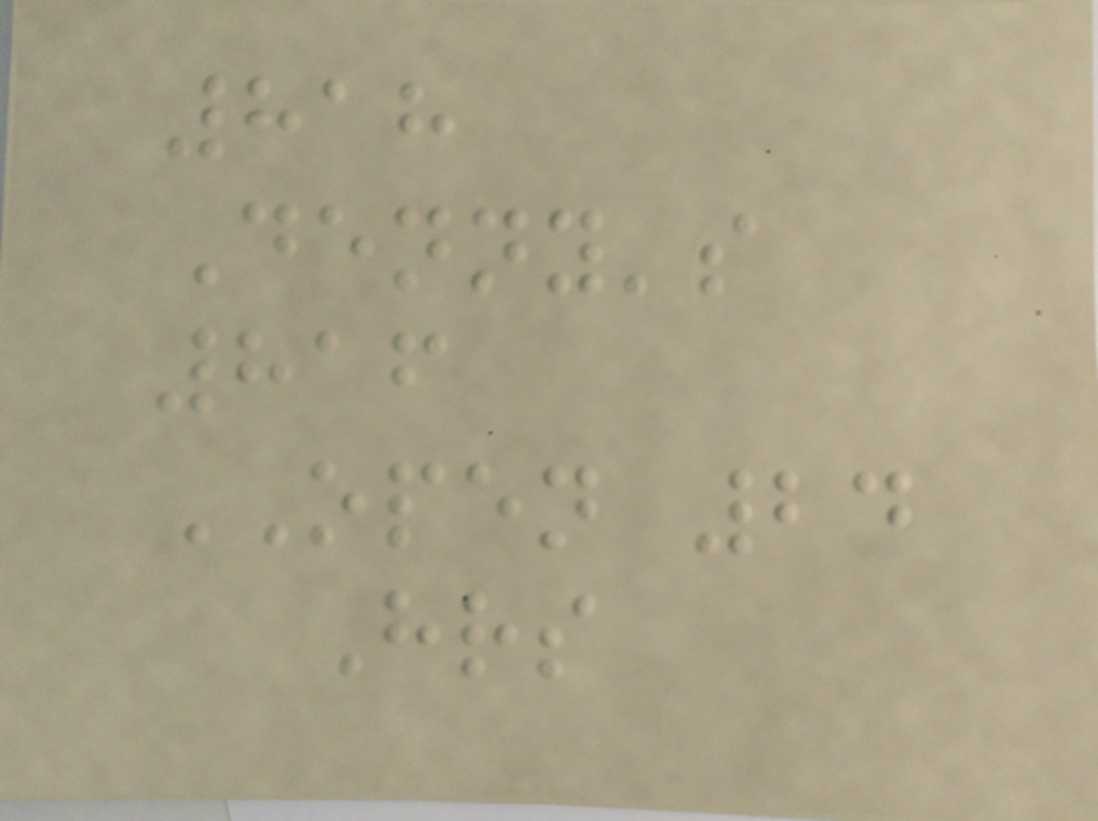818
Denny's
816
OPEN 24
Hrs
